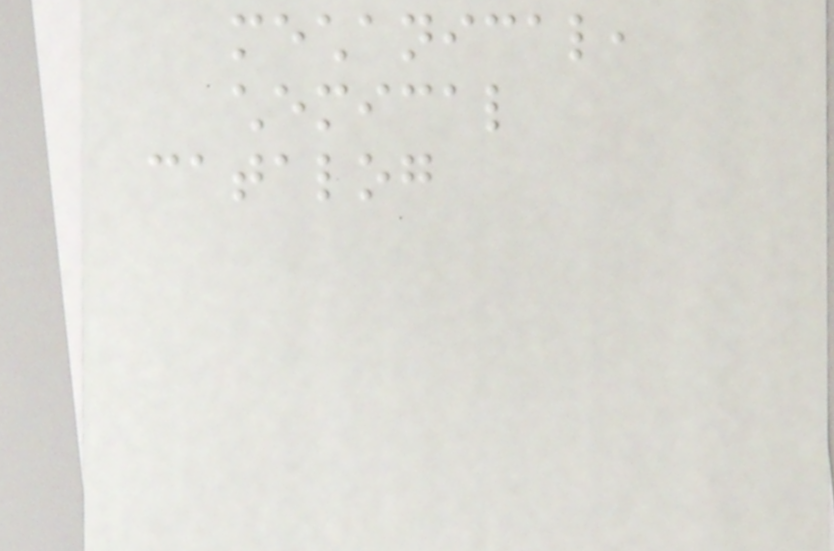mechanical,
chemical
catalog
